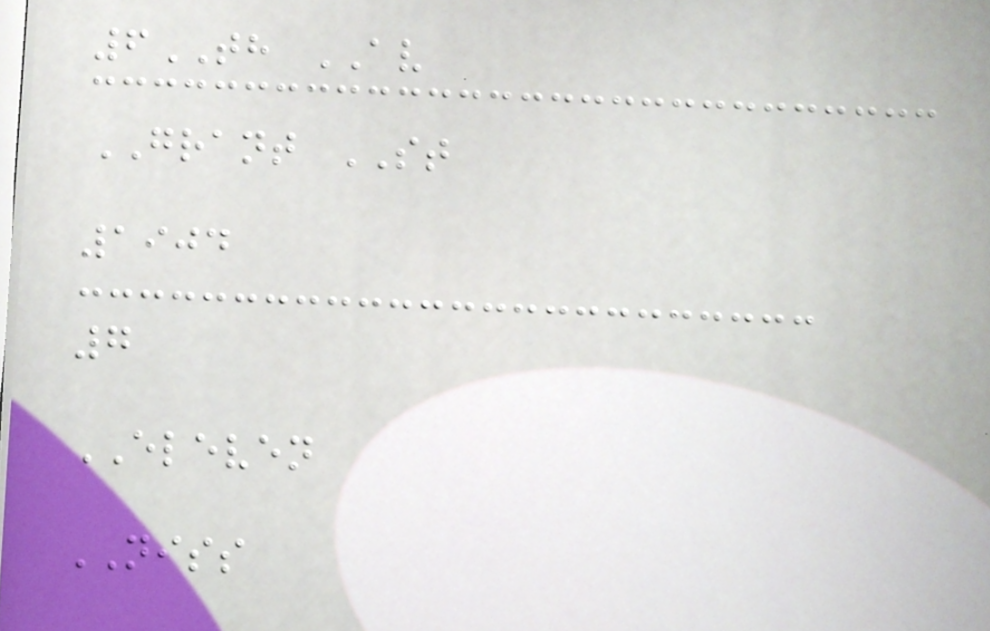6TH AV
GRANT ST
1904
7
ELEVEN
NISS
